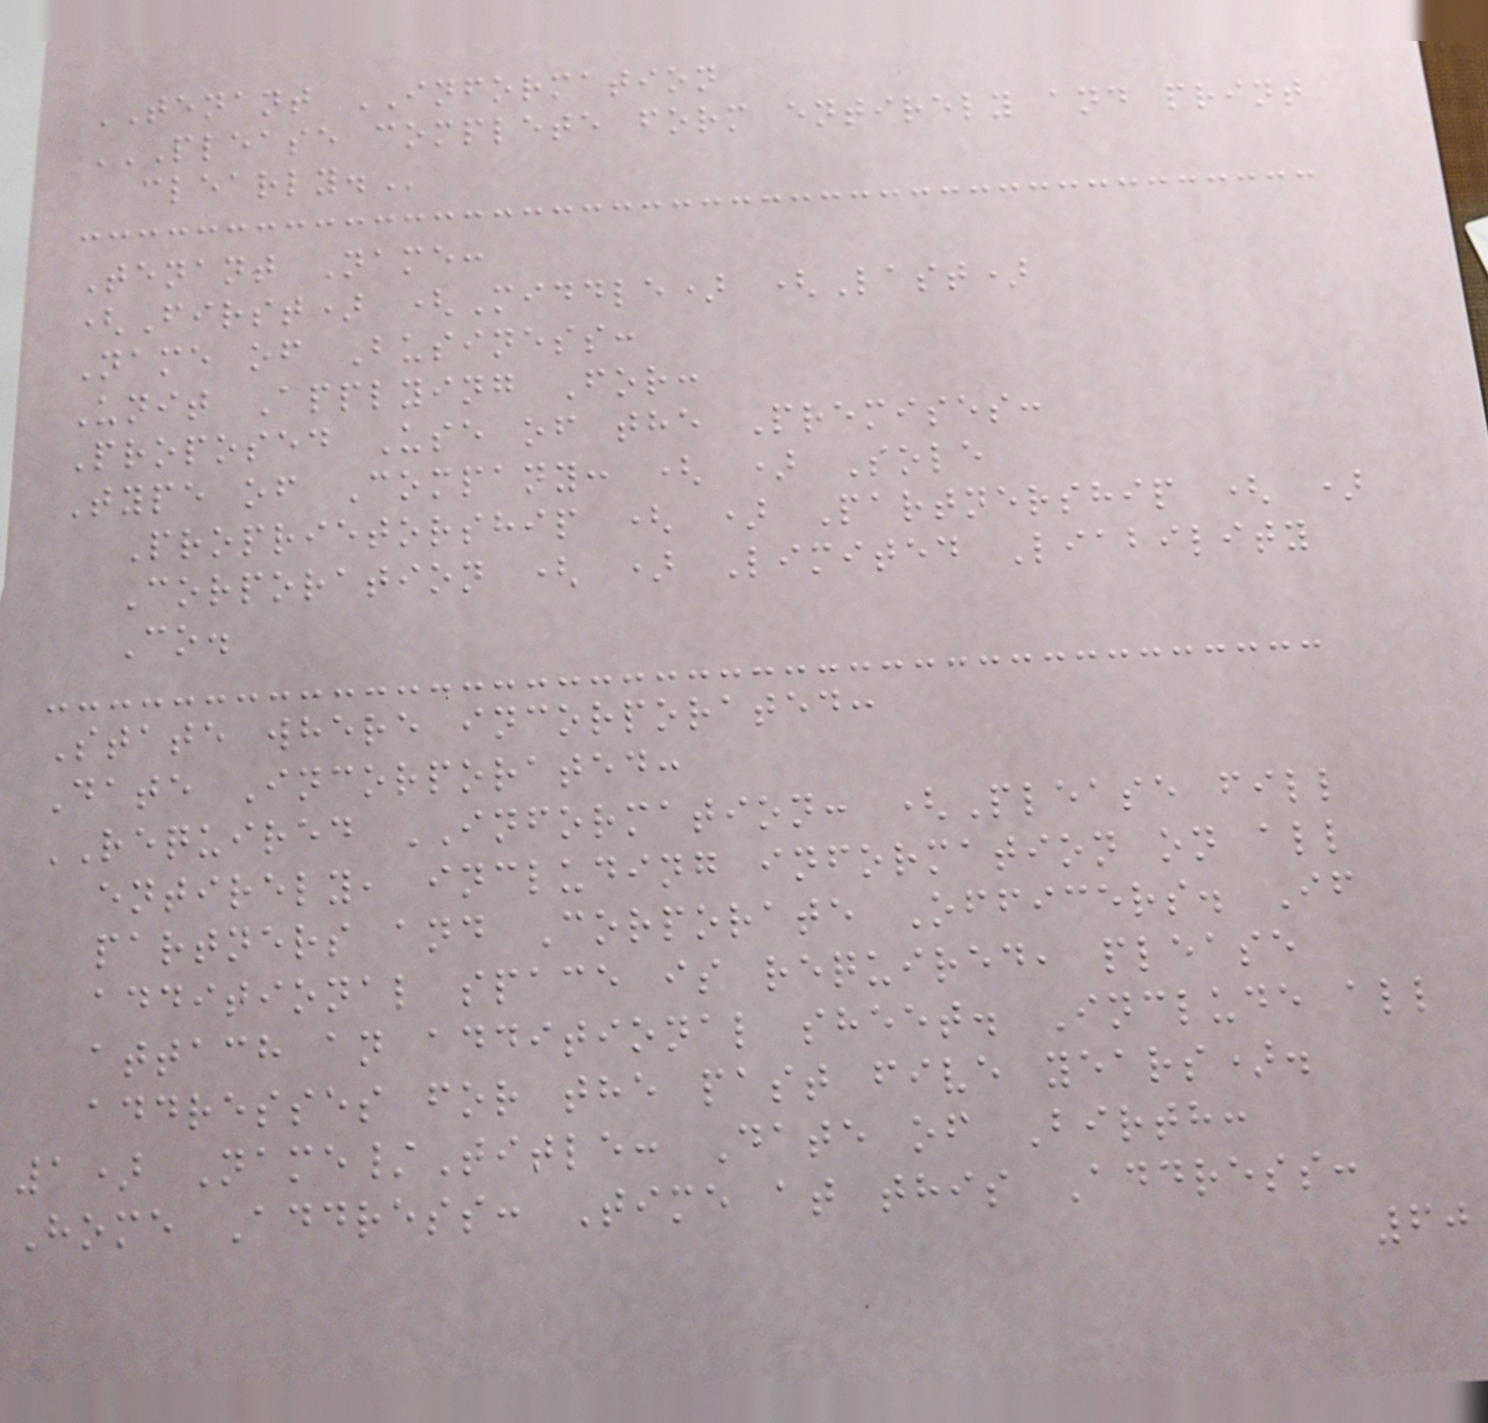TENANT INFORMATION
PLEASE COMPLETE FORM ENTIRELY AND PRINT
CLEARLY.
Tenant Name:
(First) (Middle) (Last)
Name of Business:
Unit Applying For:
Proposed Use of the Premises:
Type of Company: ( ) Sole
Proprietorship ( ) Partnership ( )
Corporation ( ) Limited Liability
Co.
State where incorporated:
Date Incorporated:
REQUIRED INFORMATION: (Please fill
entirely, including information on all
partners and Corporate Officers. If
additional space is required, please
attach an additional sheet. Include all
addresses for the past five years).
1) Name/Title: Date of Birth:
Home Address: Time at this Address:
60
